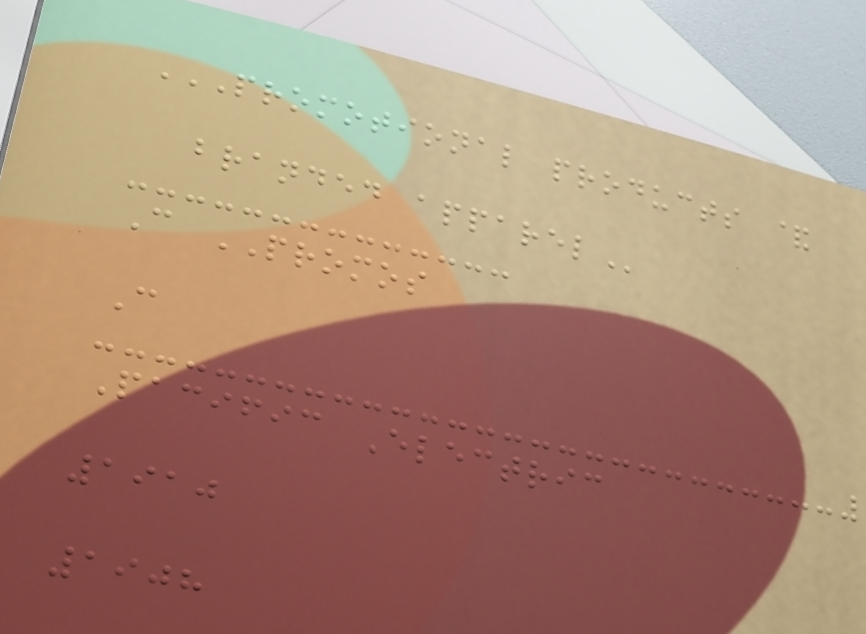PROMOTIONAL PRODUCTS &
BRANDED APPAREL
C PROMOS
C
Pacific Electric
1910
1908
